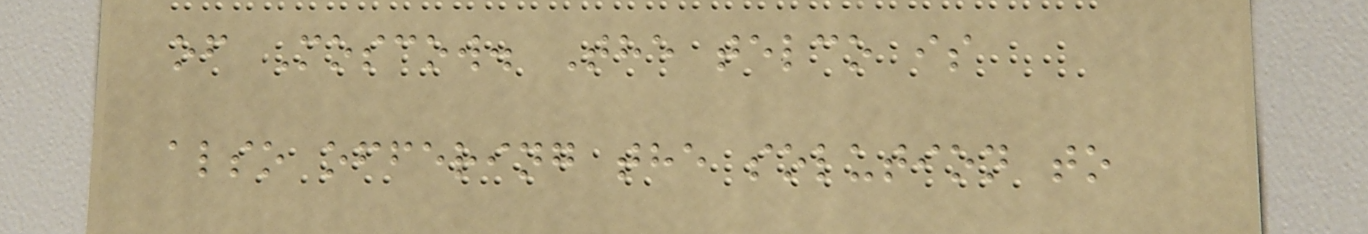of Moscow. The telco is
also offering the solution to
